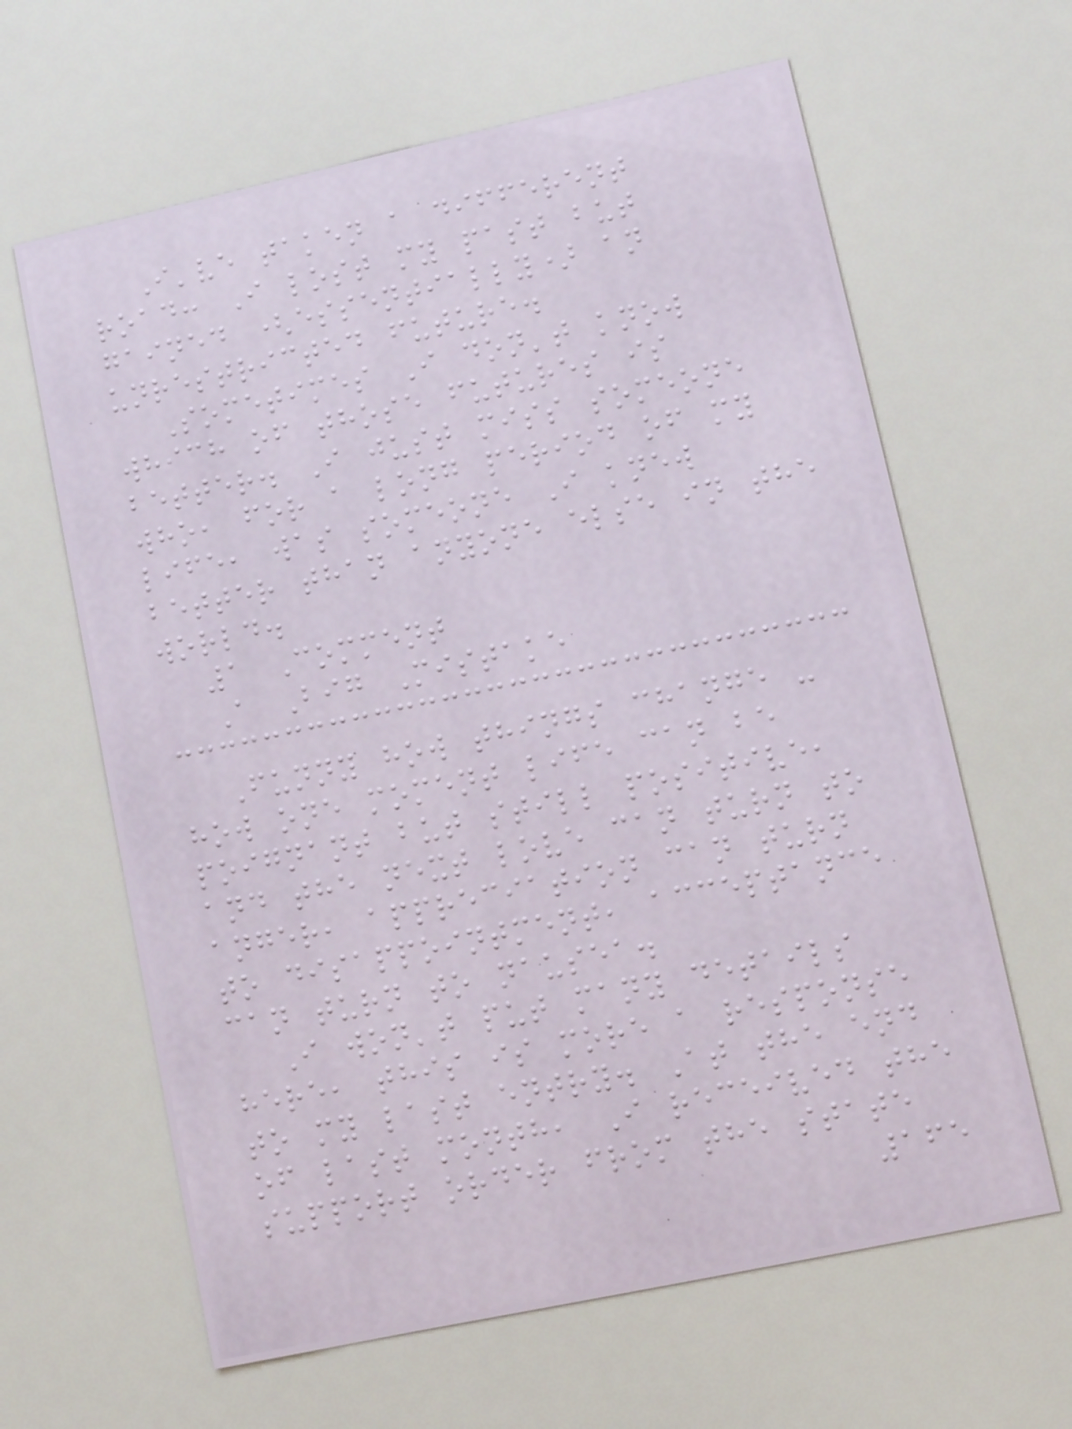I've taken a different
road: I lost my past but
gained (essentially) an
unrestricted future.
Sometimes I don't know
which of those futures is
better. I just miss someone
who, for a long period of my
life, was someone I knew
better than anyone else in the
world.
1 Comment
A Big Mistake
Funny how things change -
how one moment life can be
poignant but still positive,
and the next love can turn to
anger, appreciation can turn
to disappointment, acceptance
can turn to nausea.
I won't put many details
here, this is more a response
to my last entry. At the end
of last month, I received the
support order from the state
165
